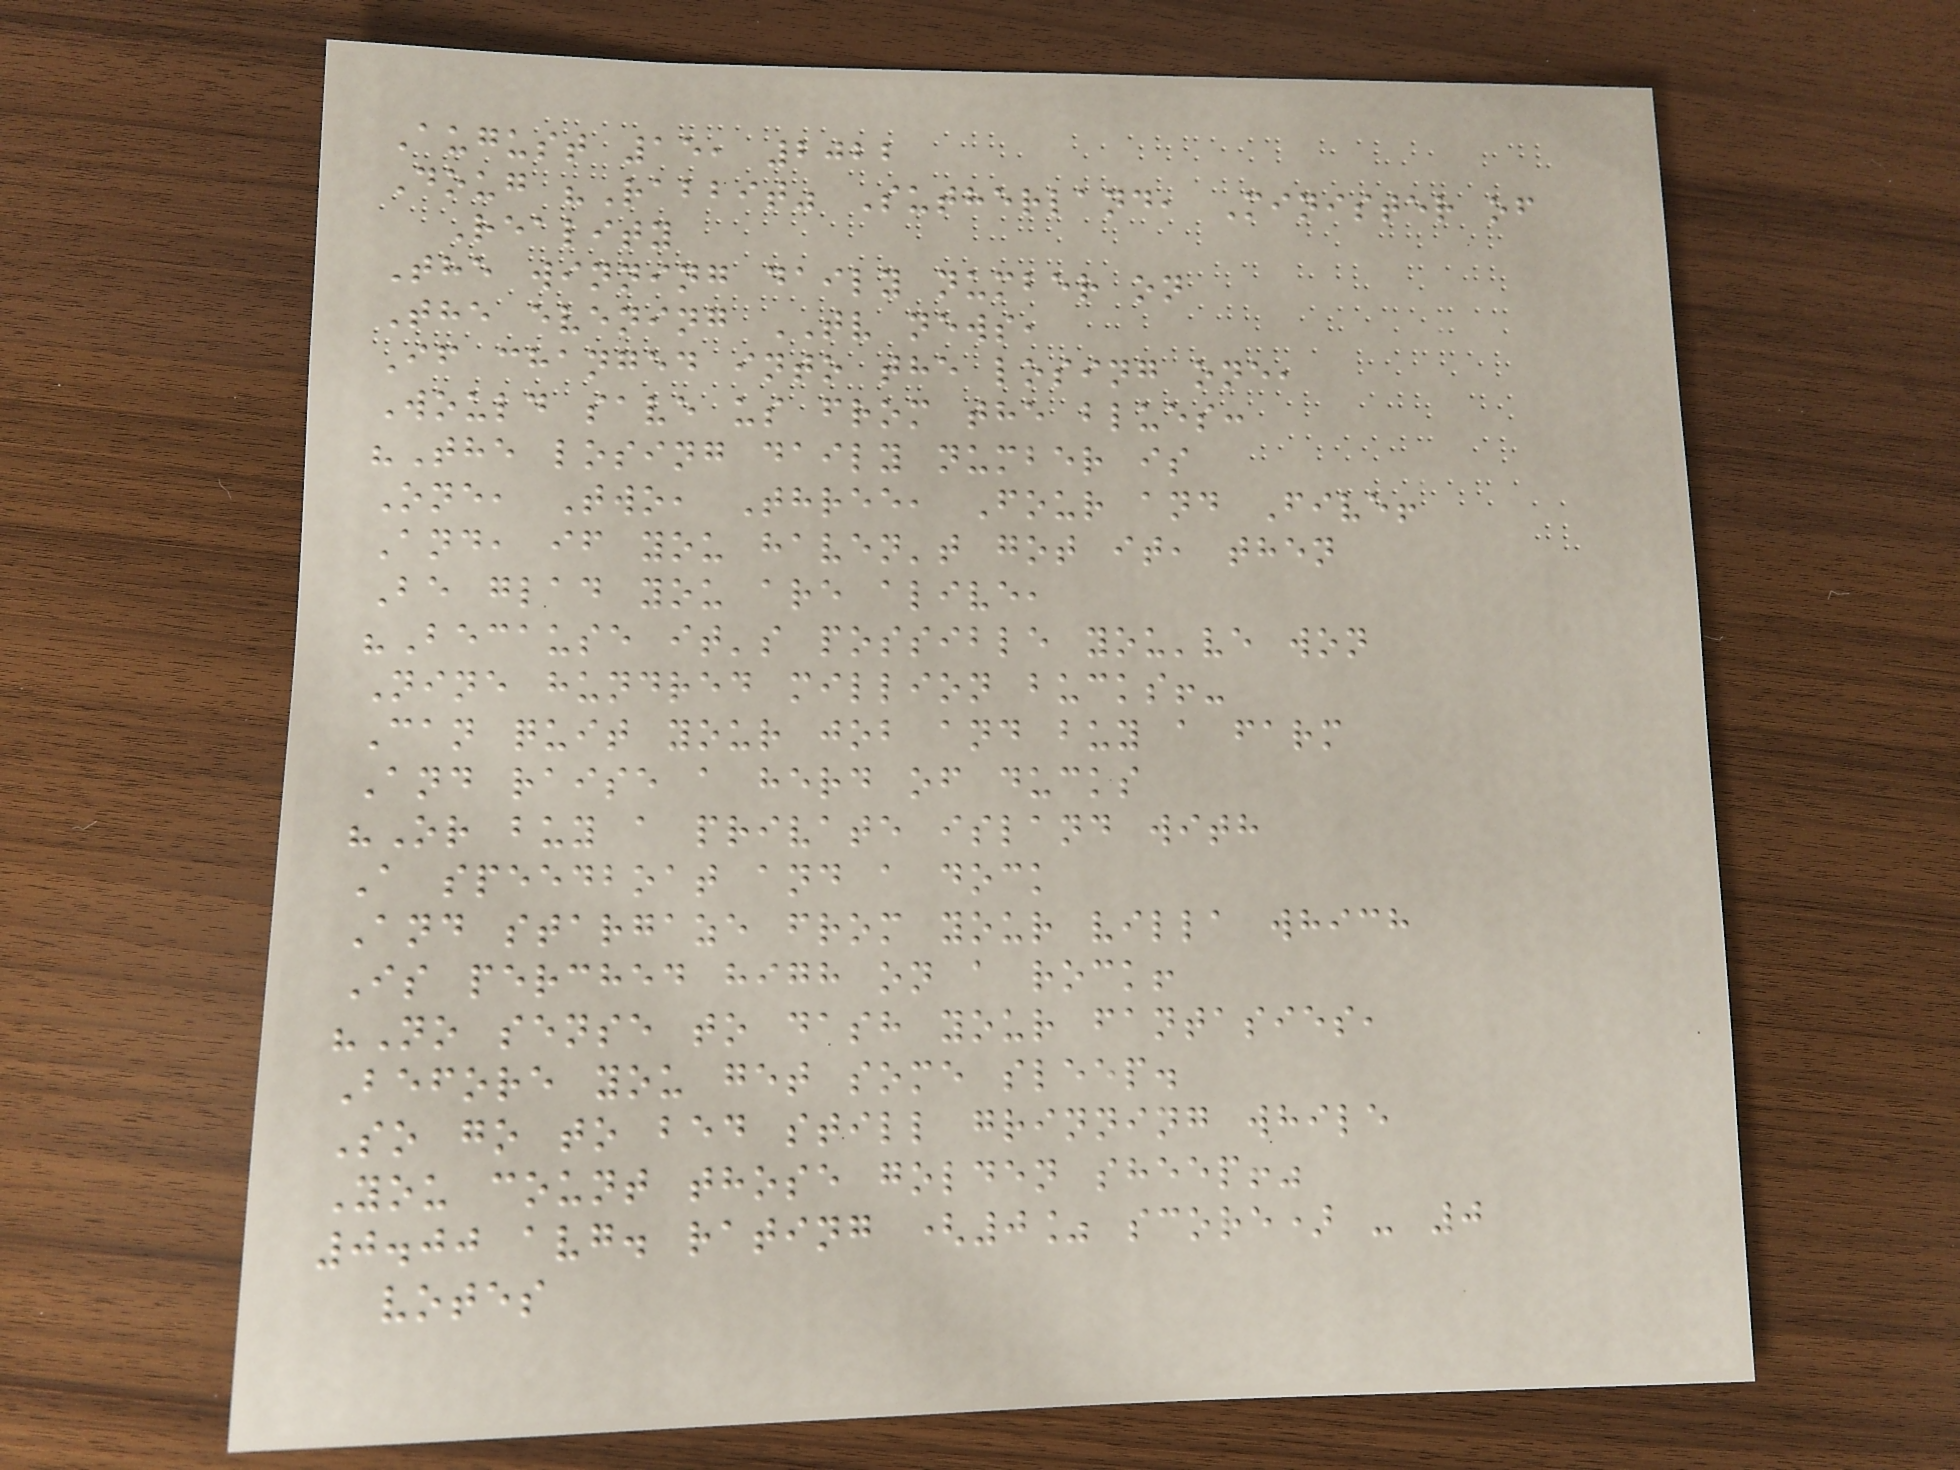August 15, 2022
Doug "Rabbit" Sutherland, Minister of
Reality
The winning daily number on
The evening TV news,
If changed into the losing one,
Would save us from the blues:
"The losing daily number is
One, Two, Three, Four and Five!
And, if you haven't got it, then
Be glad you are alive,
"Because it's possible you've won
Nine hundred million bucks!-
Can quit your job and buy a farm
And raise a herd of ducks
"Or buy a private island with
A speedboat and a dock
And stargaze from your villa which
Is perched high on a rock!
"No sense to dash your fantasies,
Before you get some sleep.
So go to bed still grinning while
You count those golden sheep!"
0.00 avg. rating (0% score) - 0
votes
